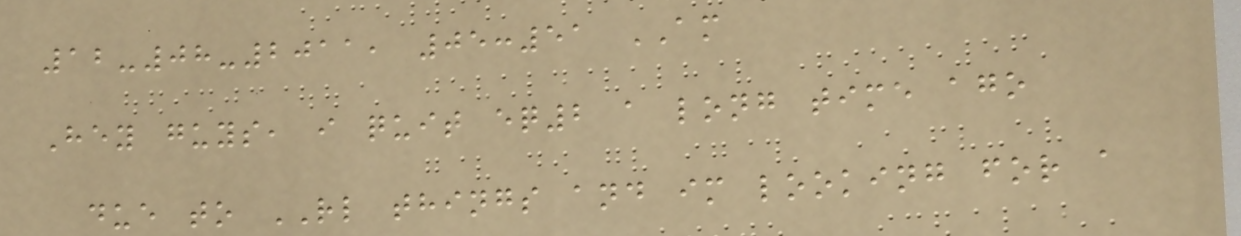12-08-2011, 05:51 AM
Hey guys, i quit eq2 a long time ago
due to RL things and im looking for a
